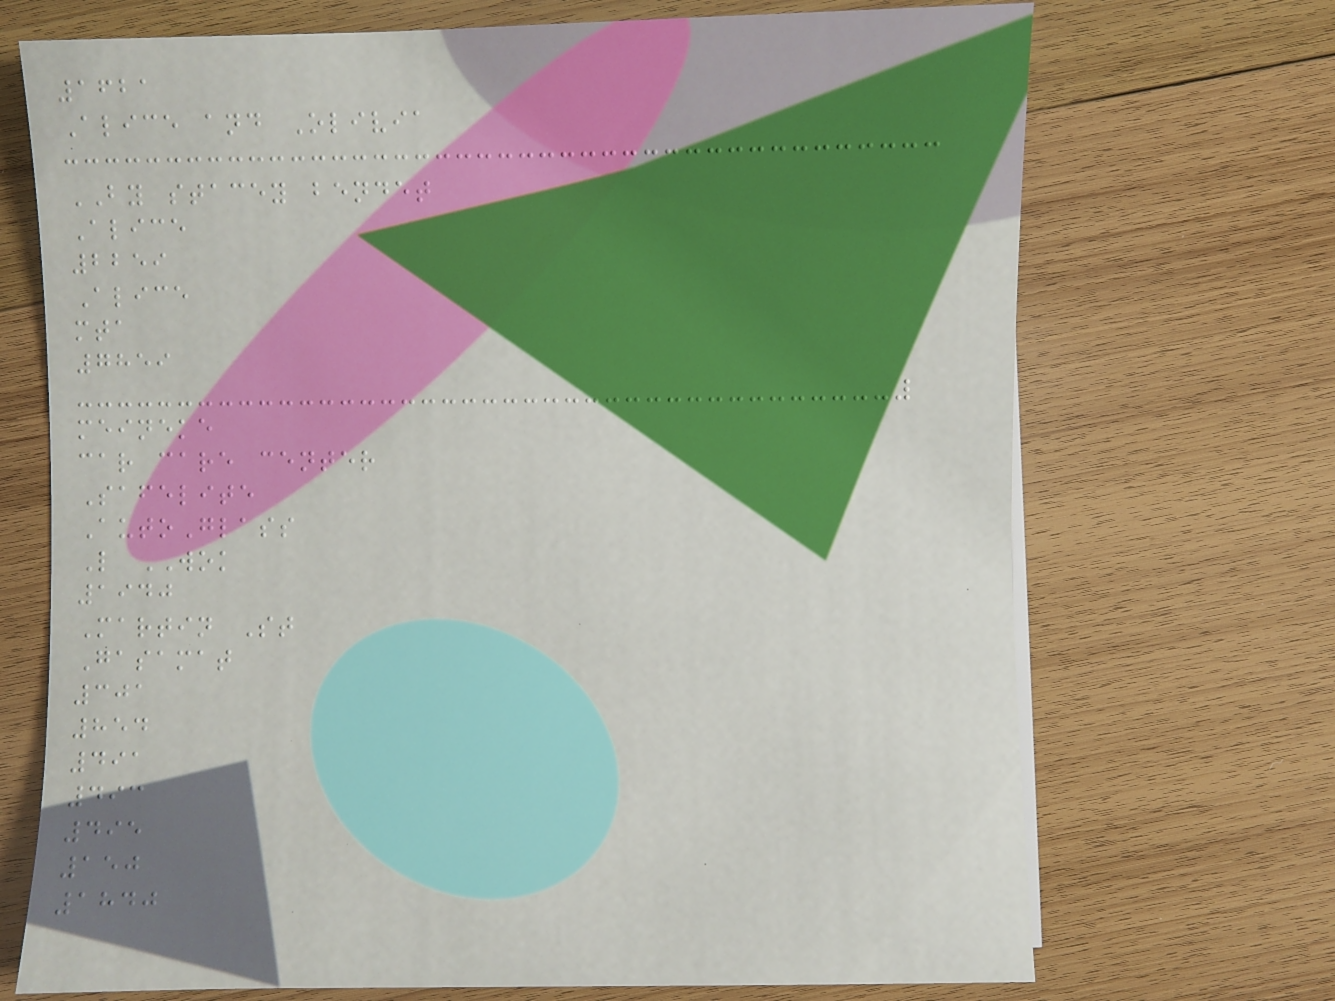1621
Alice and Olivia
BY stacey bendet
Alice
2259
Alice
mta
7859
meineke
car care center
Safelite
AutoGlass
L WOK
1940
Martin St
Gasamat
301
854
491
493
495
150
1840
